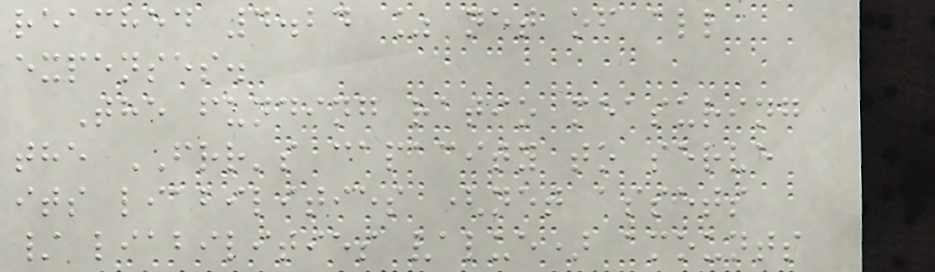reached 4.24 % net of all
expenses.
The funding ratio measuring
the FRR's capacity to serve
its liabilities (net assets
/ liabilities value) amounts
